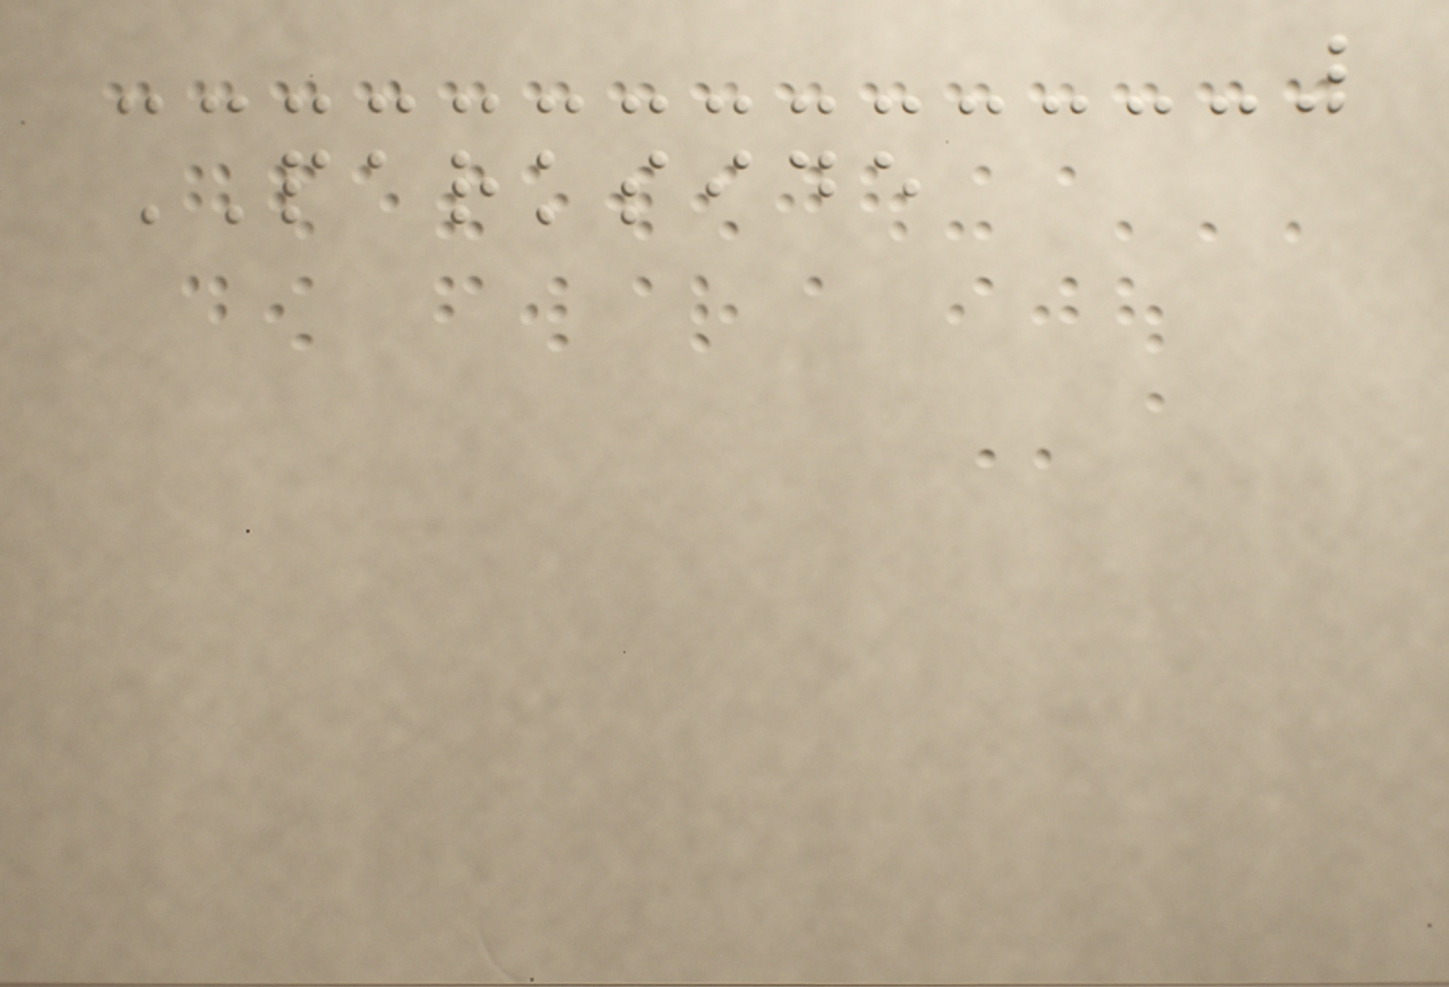PARKSIDE
